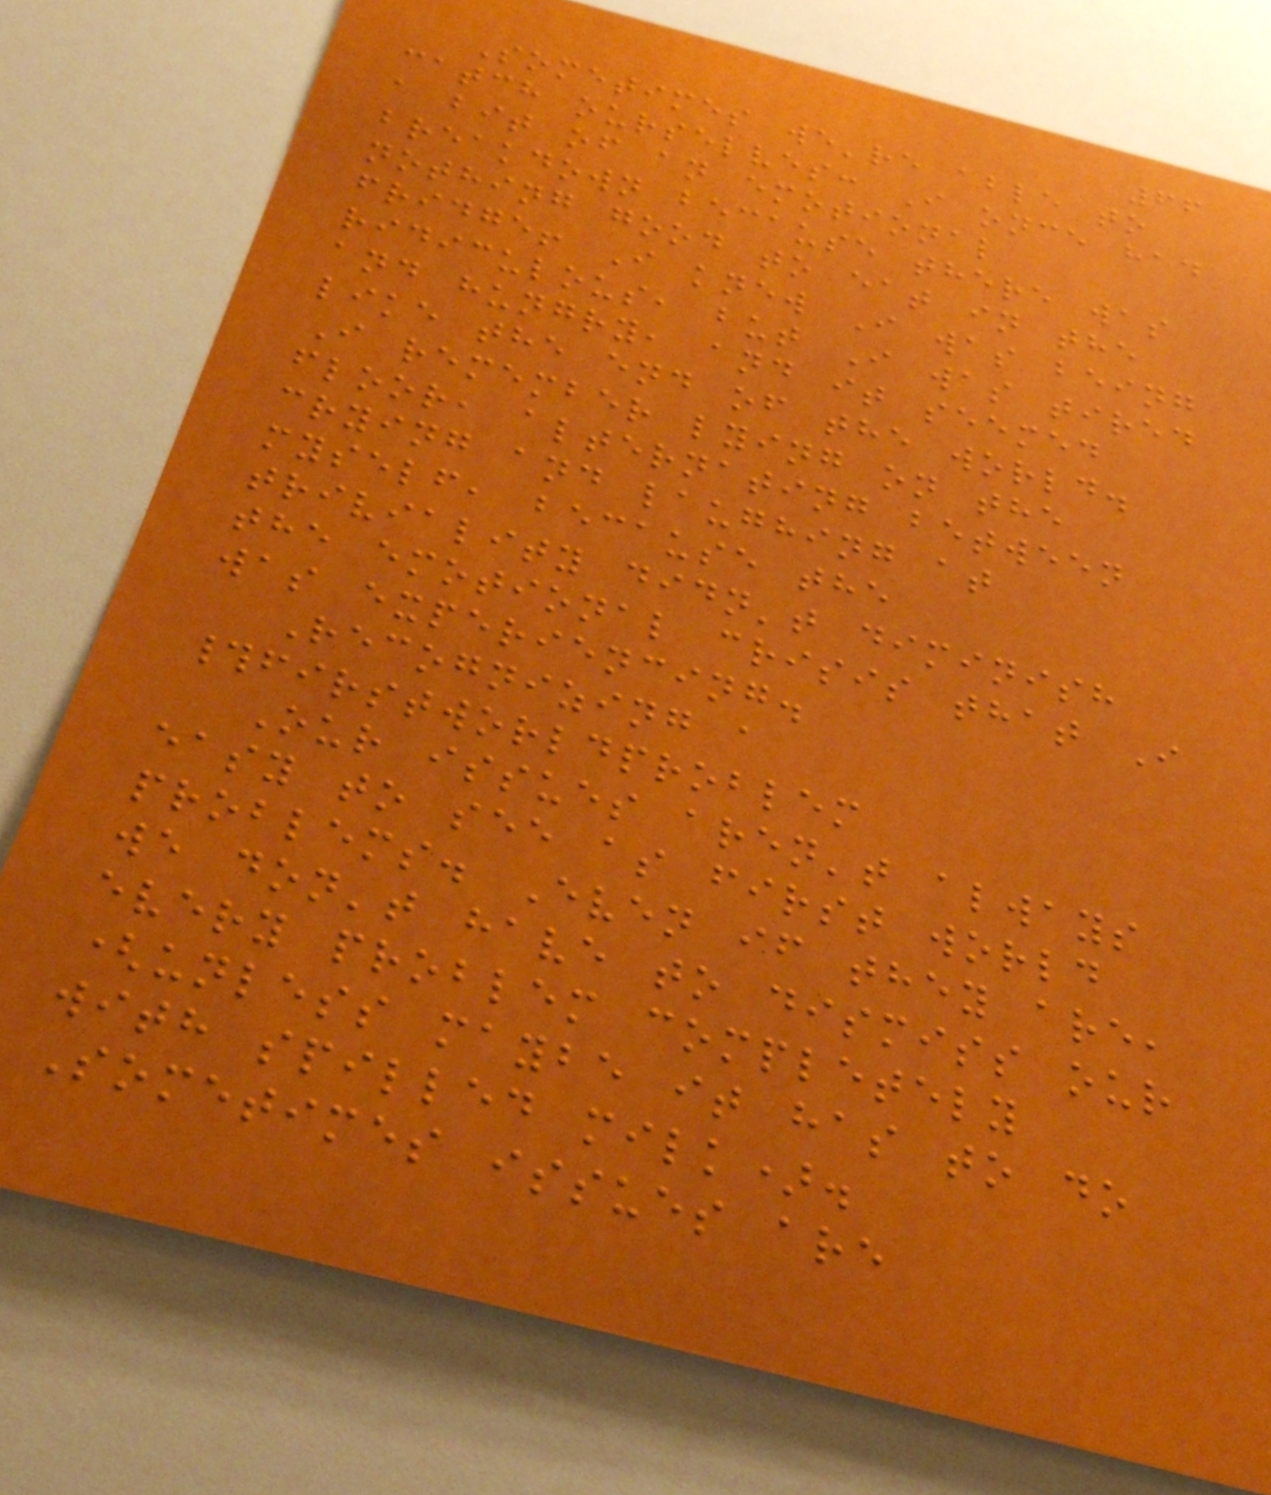66
Sometimes we're able to
catch ourselves: I once had
a bit of an emotional
breakdown because there was
nothing good to eat in the
fridge! I knew I was being
ridiculous, but I was tired
and hungry, and it seemed
like the end of the world.
I remember lying on the
floor, alternating between
crying and laughing at
myself, because the
triviality didn't diminish
the emotional crisis that I
was experiencing.
Recognizing a
#firstworldproblem
Our issues aren't always
easy to see as first world
problems. Even if they are,
we don't have to dismiss our
every problem completely
(unless maybe it has to do
with spilled milk).
Sometimes issues are
